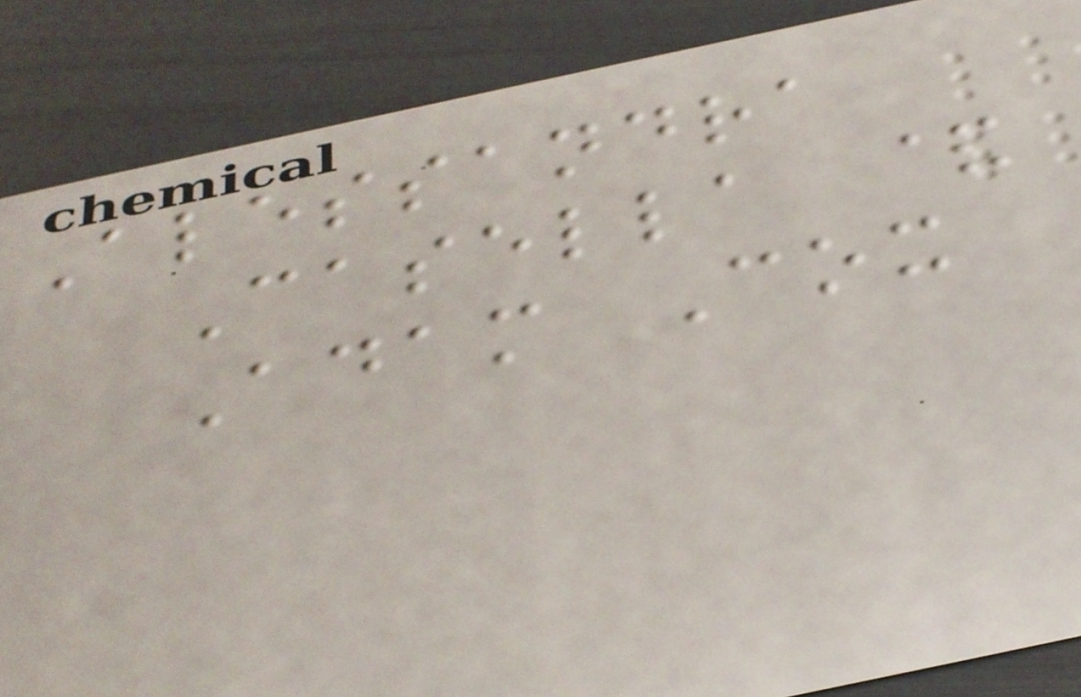Alessandra
Casella &
Adam Cox
